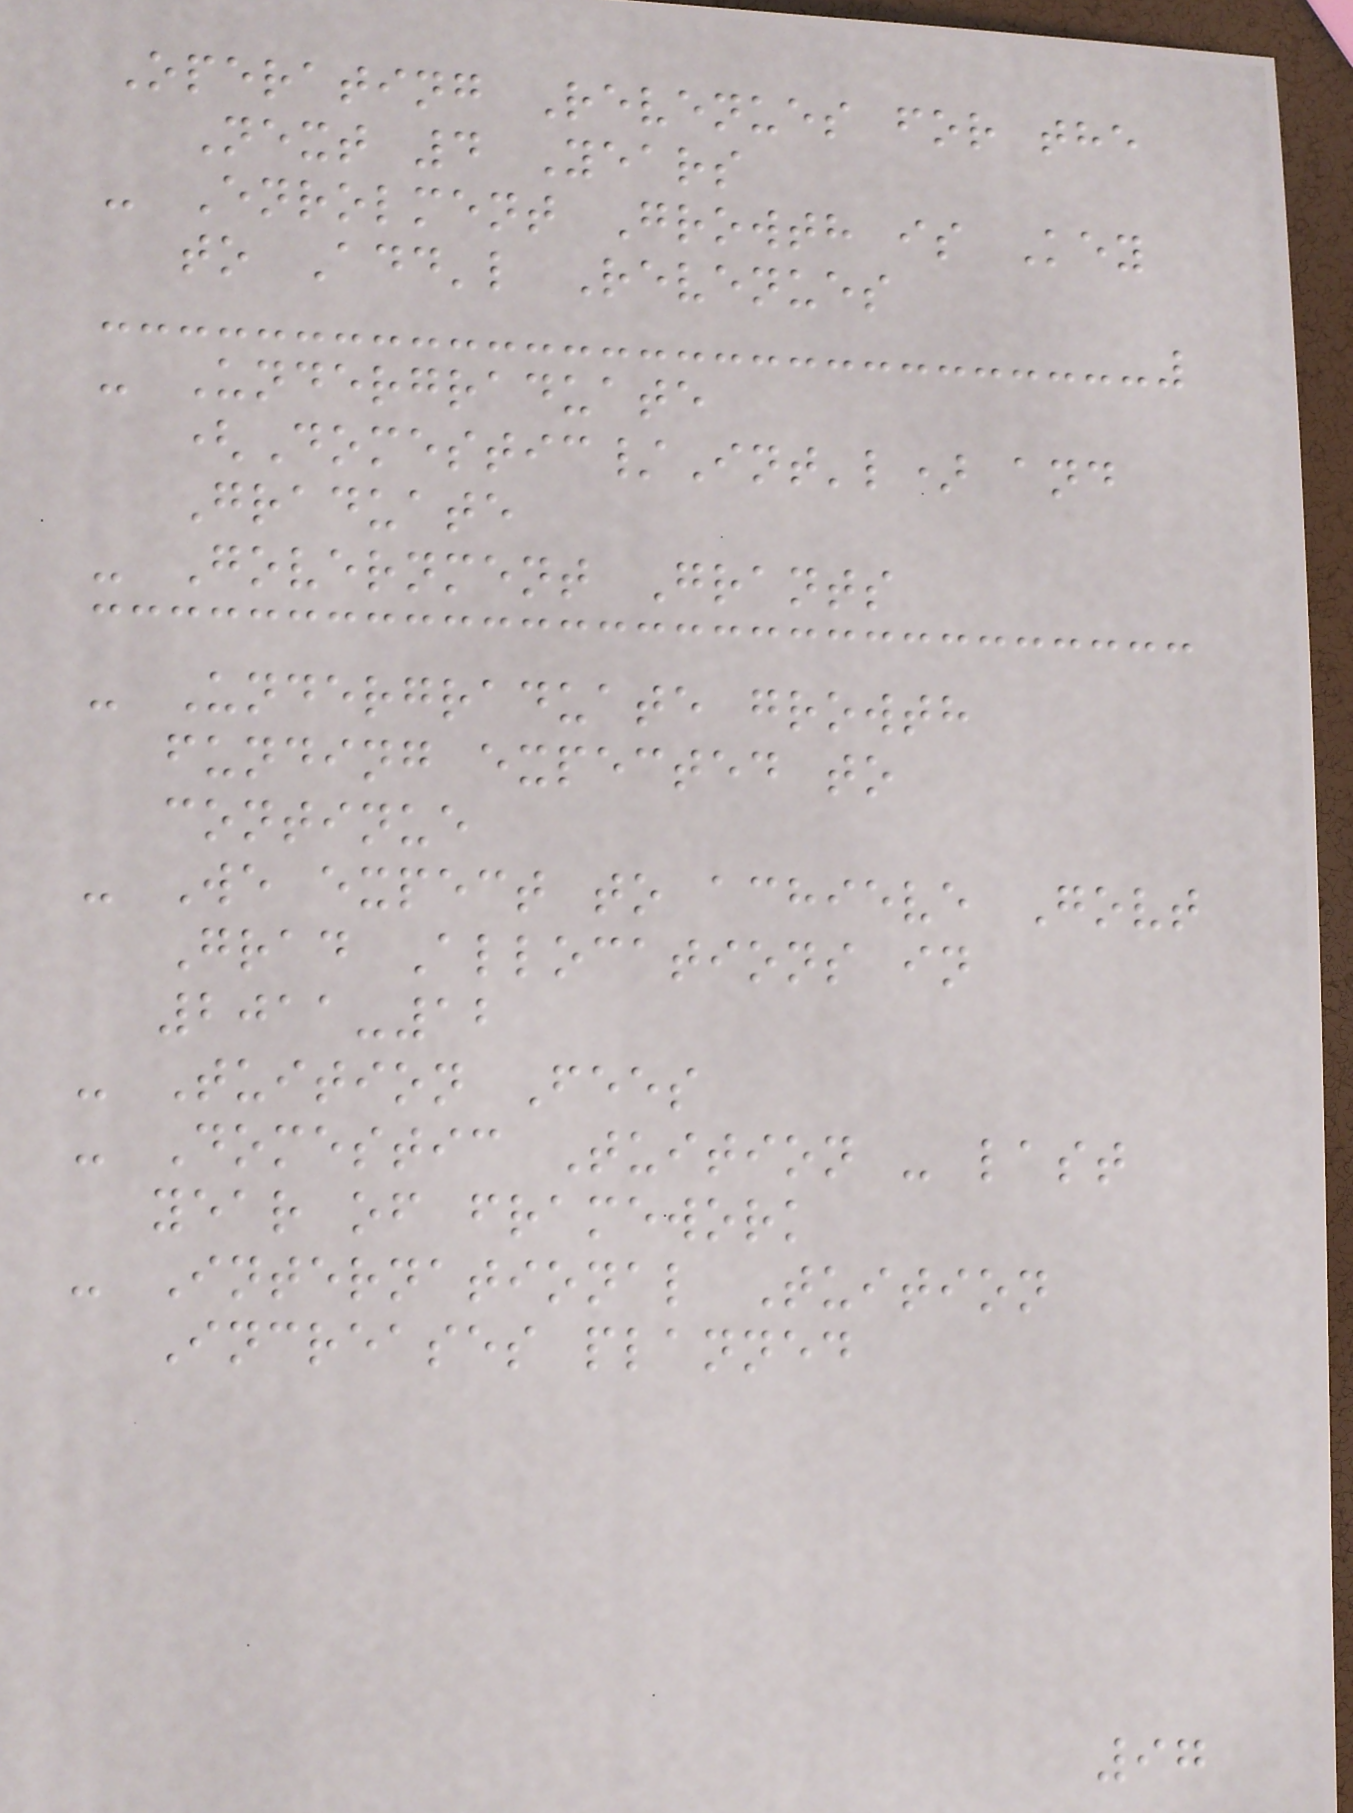Operating Revenues for the
Next 4 Years
- Enrolment Growth is Key
to Add'l Revenues
- Undergraduate
(Domestic/Int'l) and
Graduate
- Government Grants
- Undergraduate growth
funding expected to
continue
- We expect to achieve Govt
Grad Allocations in
2011-12
- Tuition Fees
- Domestic Tuition - last
year of framework
- International Tuition
Increases planned
97
